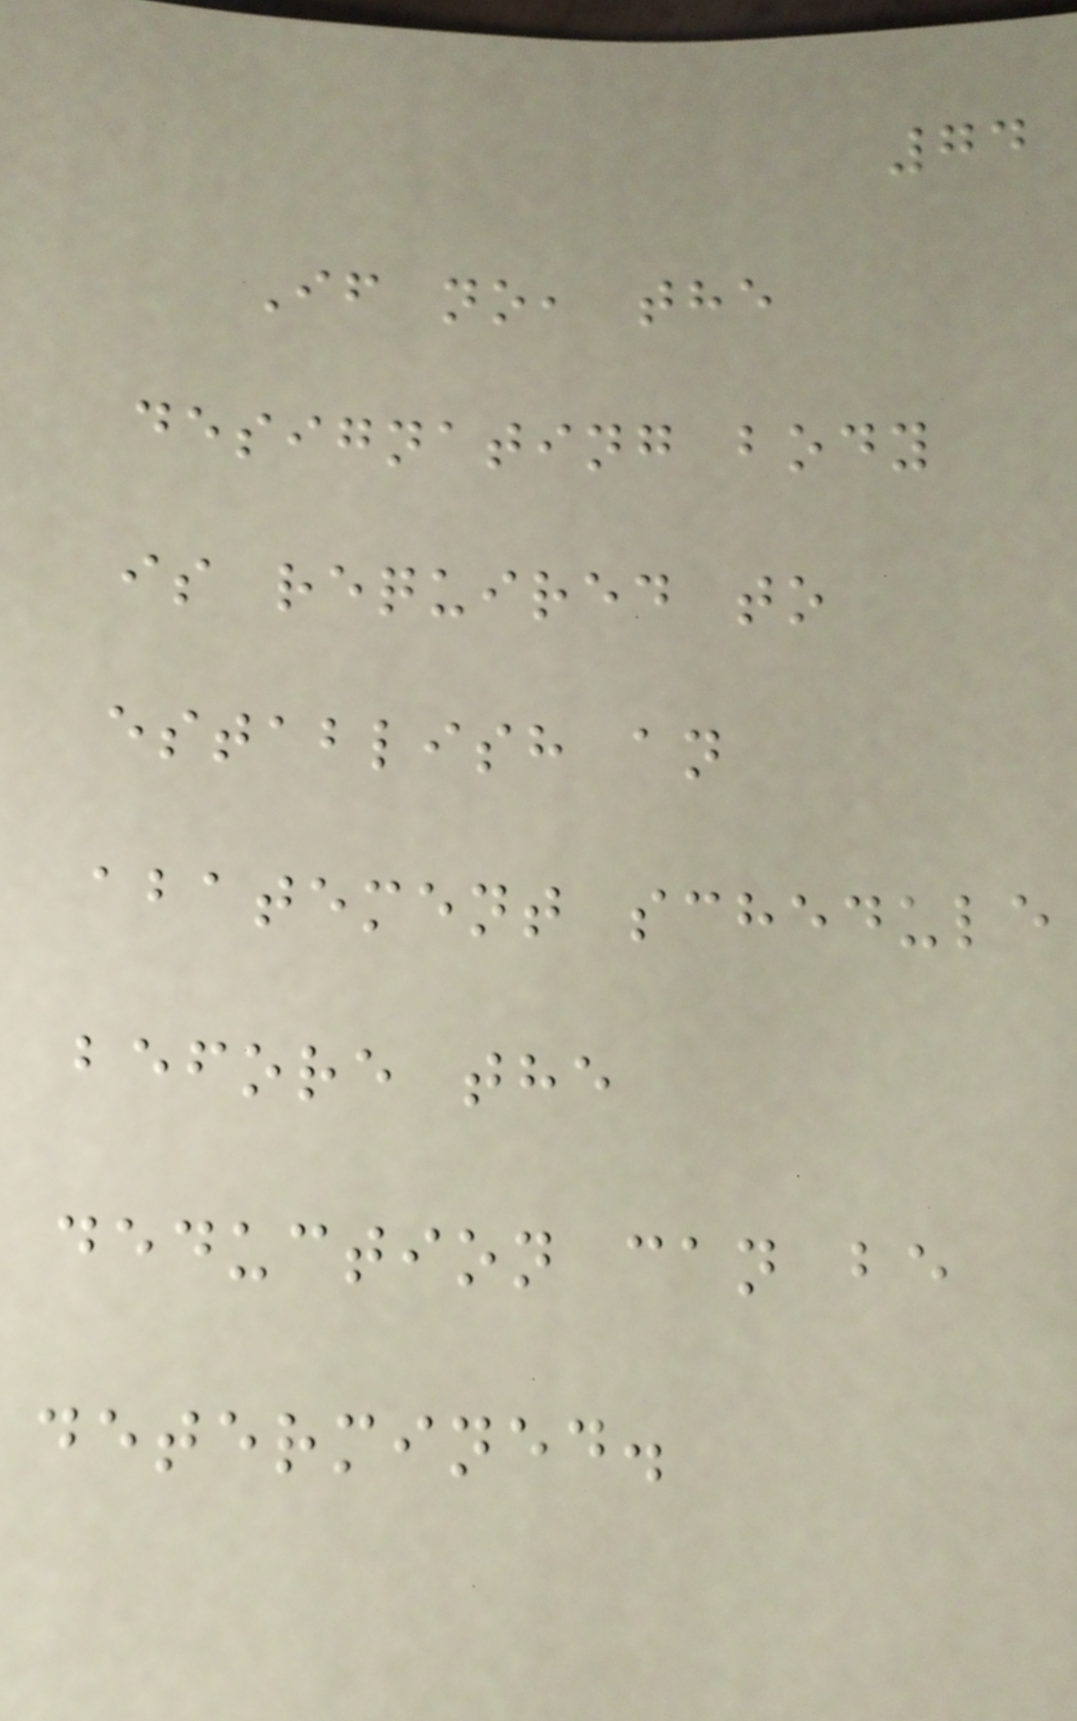74
If no, the
designating body
is required to
establish an
abatement schedule
before the
deduction can be
determined.
